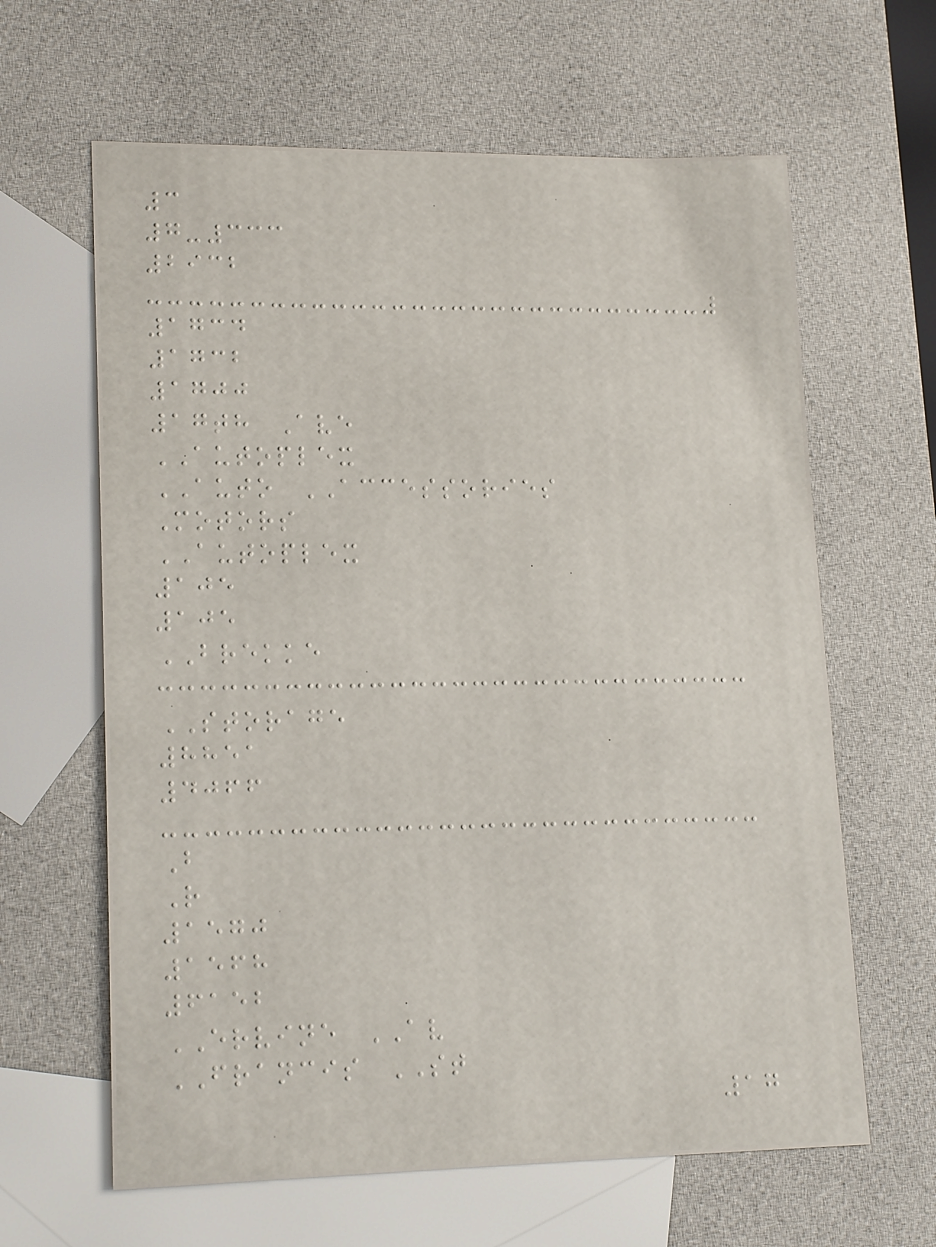3
7-333
2932
1734
1732
1700
17th Ave
AUTOPLEX
AUTO ACCESSORIES
Motors
AUTOPLEX
105
105
BREKKE
STORAGE
8851
4066
B
R
1570
1568
6152
ERVINE AV
FRANCIS ST
17
